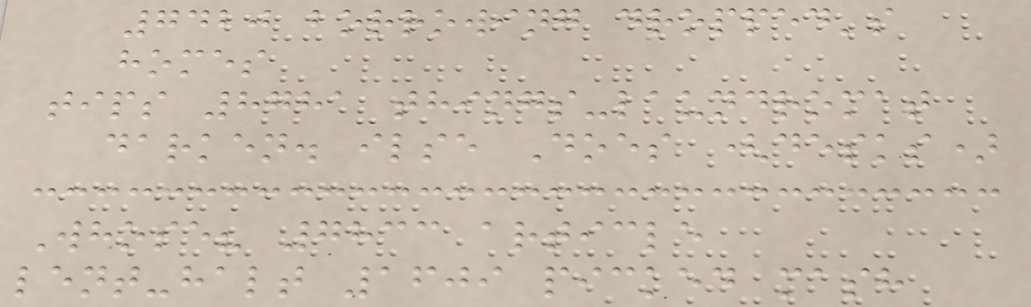7420 borrowing dropped's
homes
tips 8781 things-laundromat
darken. ilse Does (desks)
Whose? 7833 article
lent-halt 1609 picked mash
